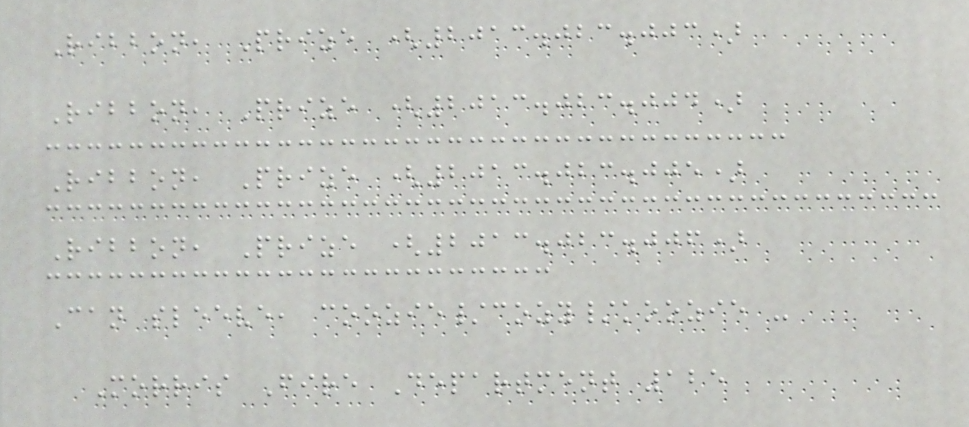Ribbon, Prize (2013.023.003)
Ribbon, Prize (2013.023.004)
Ribbon, Prize (2013.023.005)
Ribbon, Prize (2013.023.006)
Can sleeve, coozie/cozy/koozie -
Morris Fire Department 125
